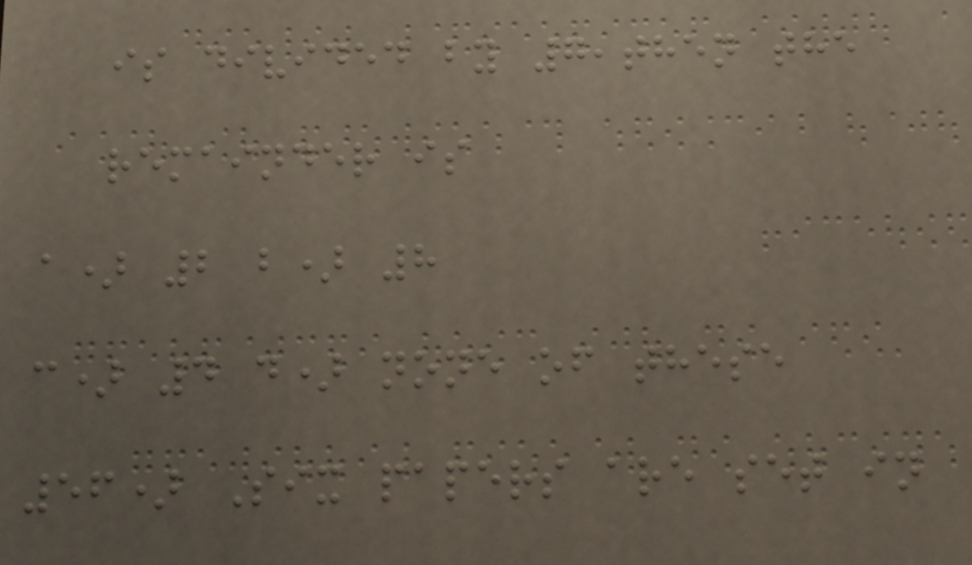is divided by 7,then the
remainder is
a) 2 b) 8
c) 4 d) none of these
56) Six papers are set in
